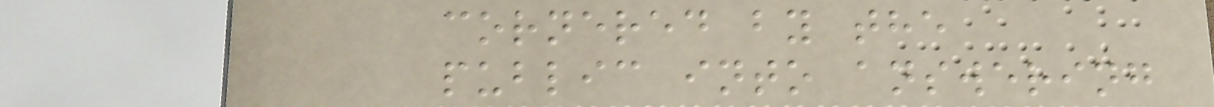cornered by the
public into answering
